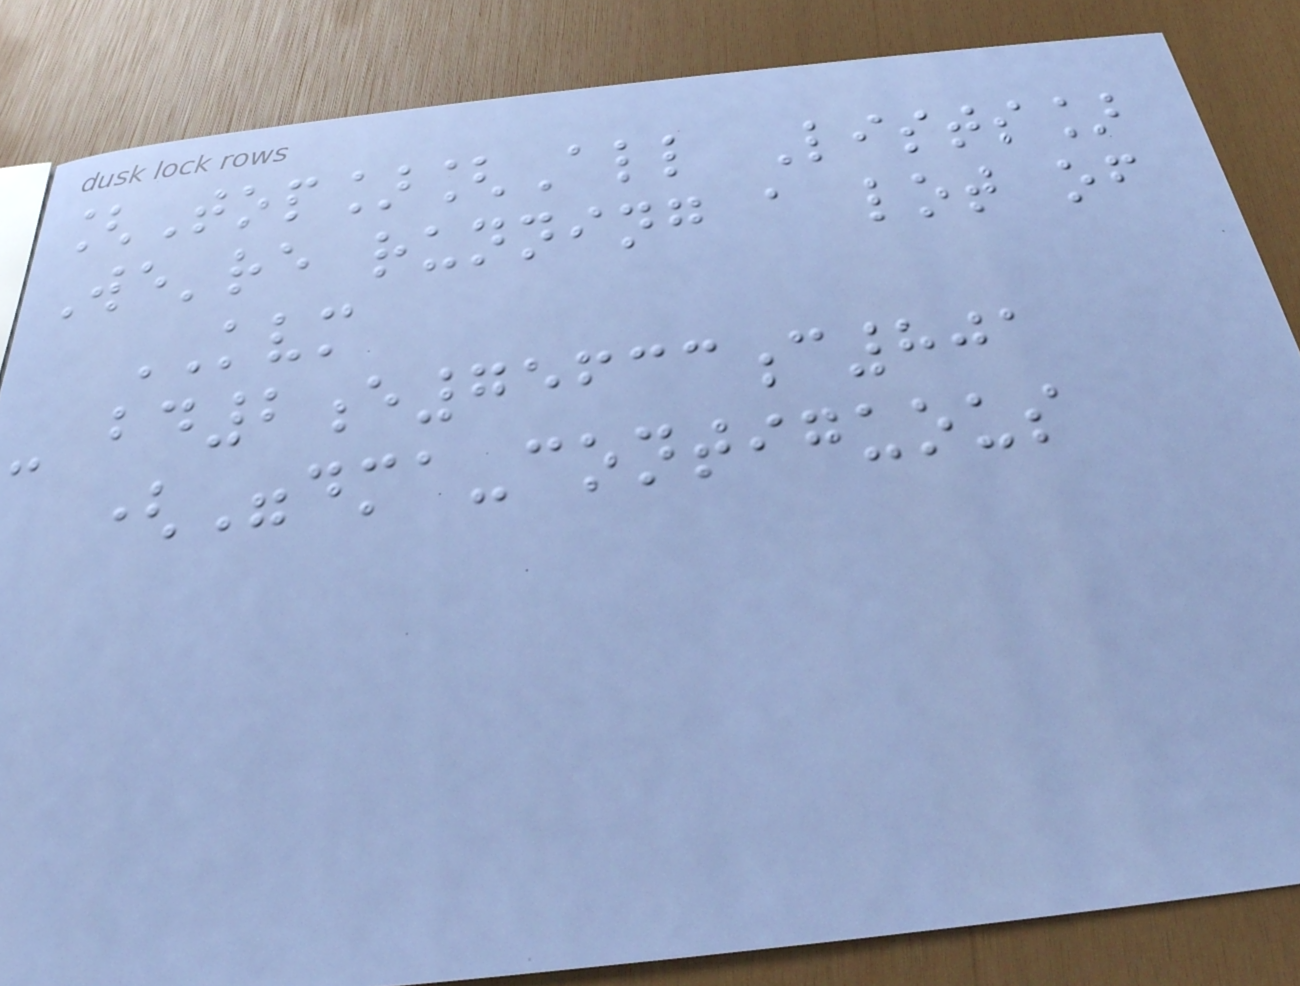[Top][All Lists]
We're running a lot of
KVM
- bd2e75633c801
("dma-contiguous
